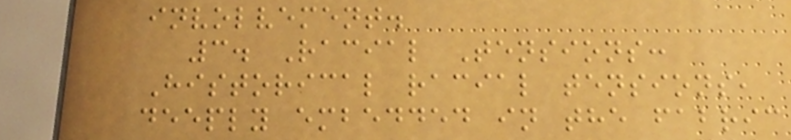involvement.
3. Racial Tensions:
Historical racial tensions,
deeply embedded in the fabric
